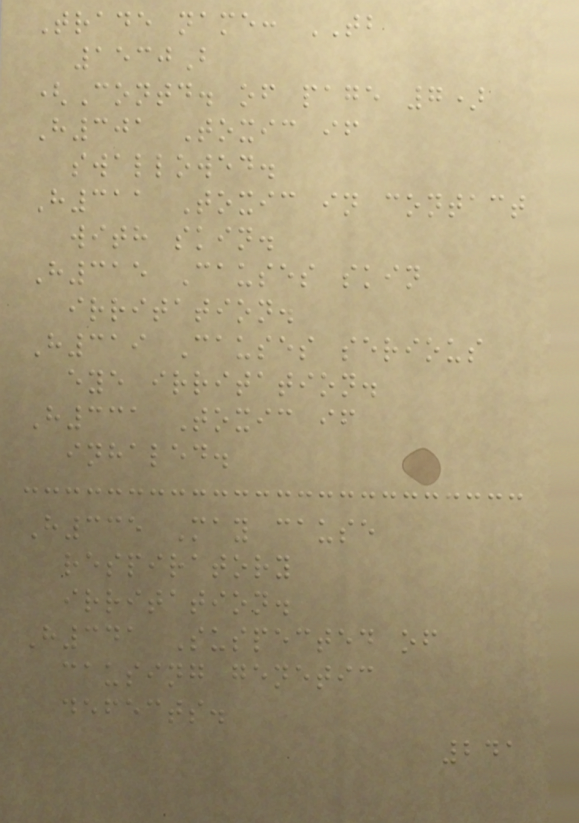Trade name: TB
1530B
(Contd. of page 7)
H301 Toxic if
swallowed.
H311 Toxic in contact
with skin.
H315 Causes skin
irritation.
H319 Causes serious
eye irritation.
H331 Toxic if
inhaled.
H335 May cause
respiratory
irritation.
H341 Suspected of
causing genetic
defects.
241
